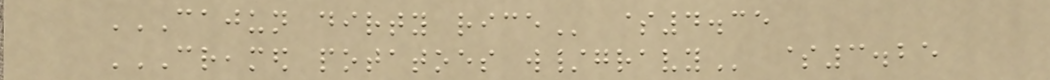CAJUN DIRTY RICE $4.35
CREAMED POTATOES W/GRAVY $3.25
